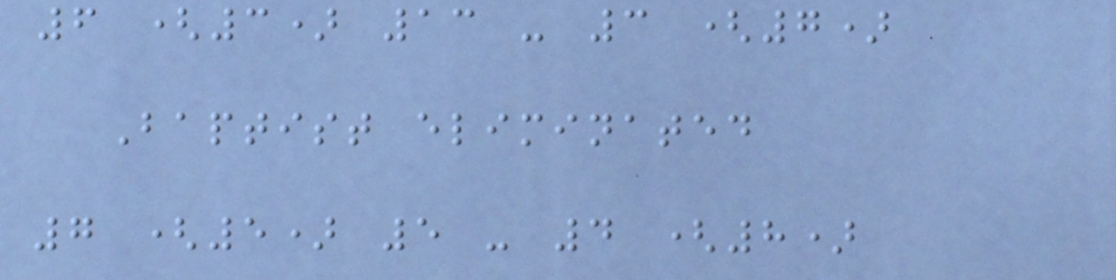6 (3) 13 - 3 (7)
Baptist eliminated
7 (5) 5 - 4 (8)
